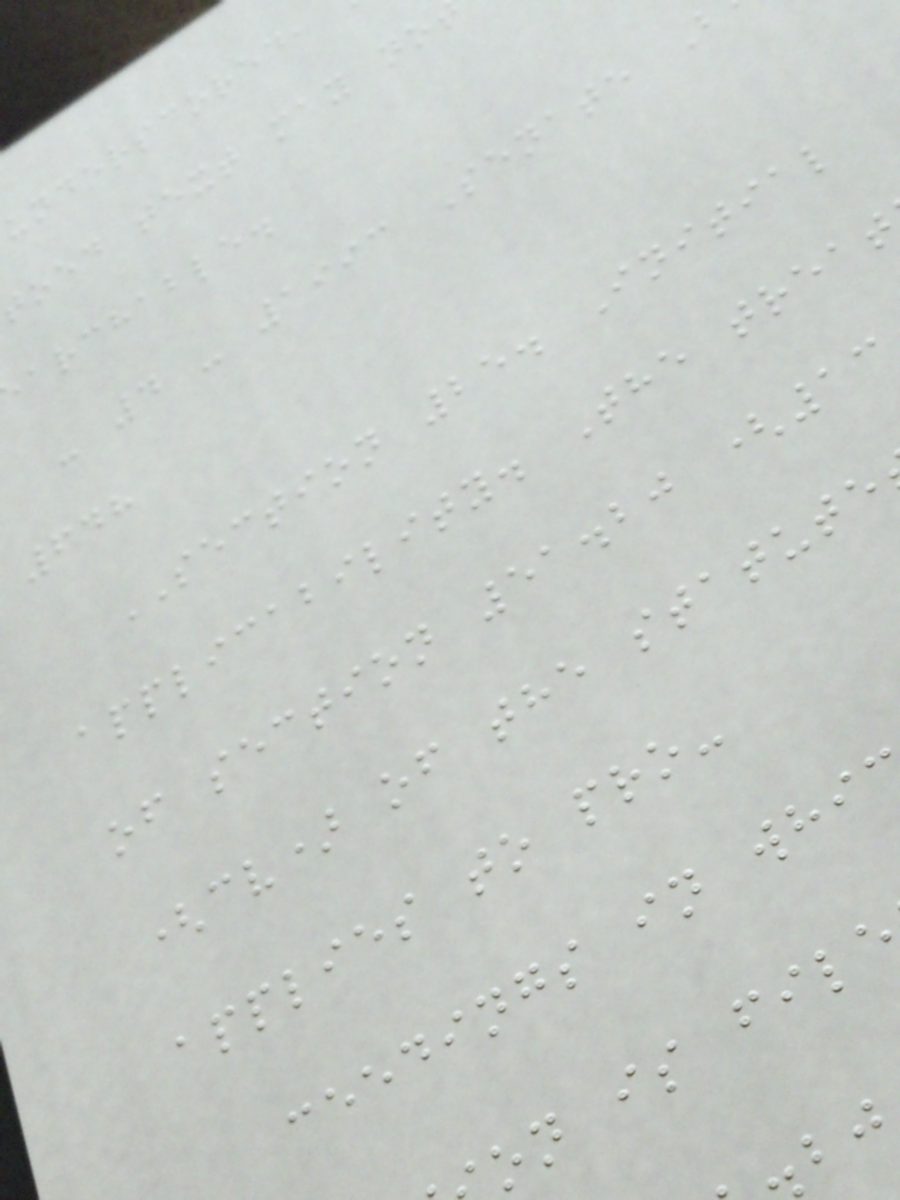underscored,
toed text may no
archable.
- 4 - 1993 Senate B
648
SECTION 25. Initial
applicability. The treat
of section 51.20 (13
(cv) of the statute
applies to pro-
ceedings in whi
on is fil
